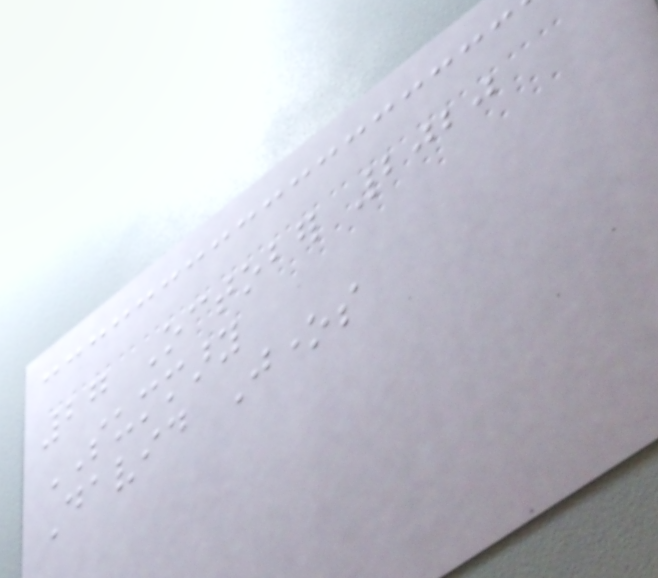27 October 2020
SUMMARY
David Jones
